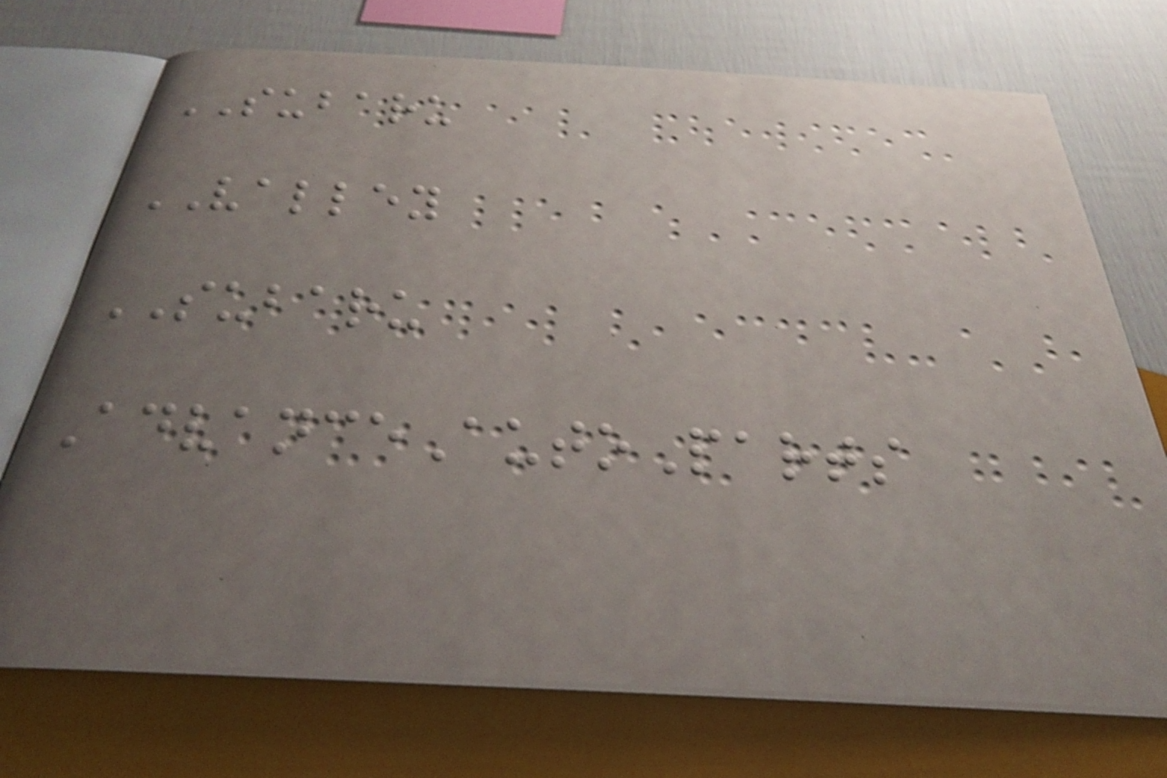SUBARU
VALLEY
SUBARU
AdvanceAutoParts
